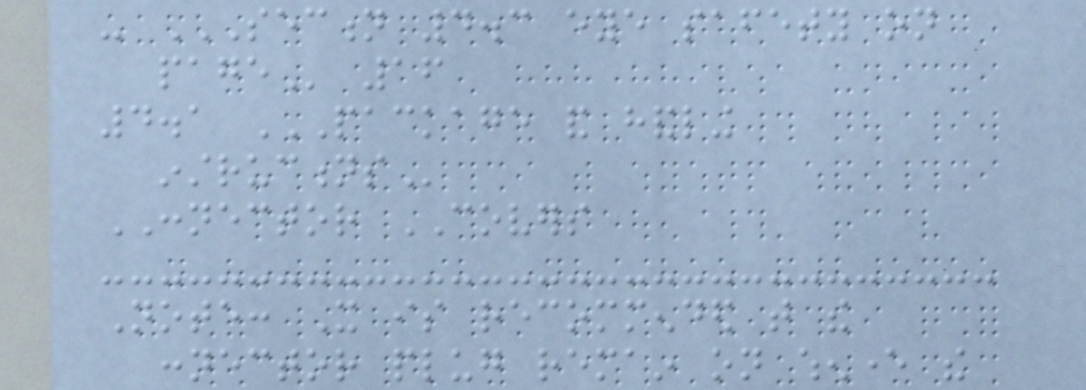- SECTION 4.3 EYE SAFETY ON
PAGE 16
4.1 PACKAGE AND HANDLING
INSTRUCTIONS
CONNECTOR COVERS
Note: It is recommended that the
connector plug remain on whenever the
